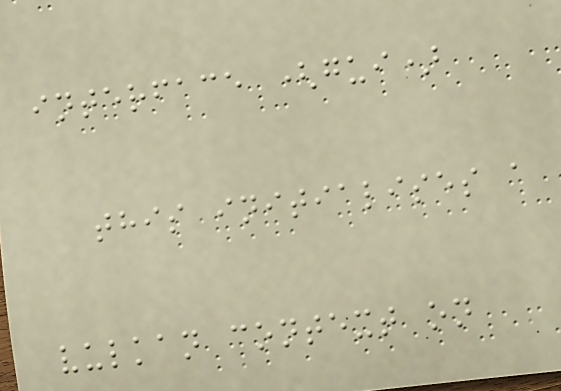interface (gui)
this initialises a
vulkan context on
